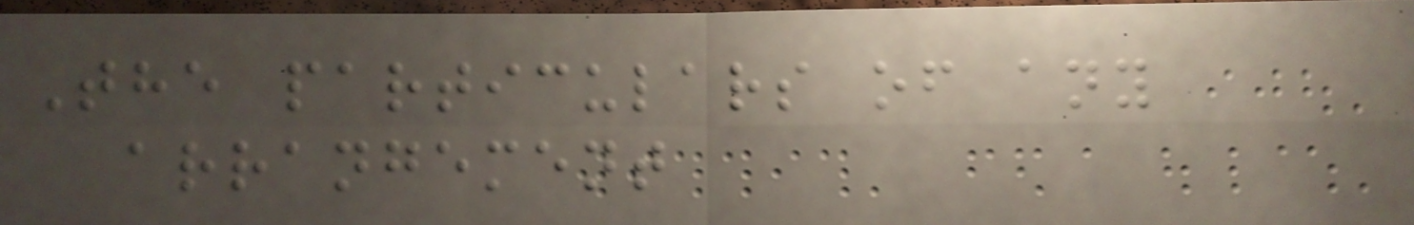The particulars of any
arrangement
